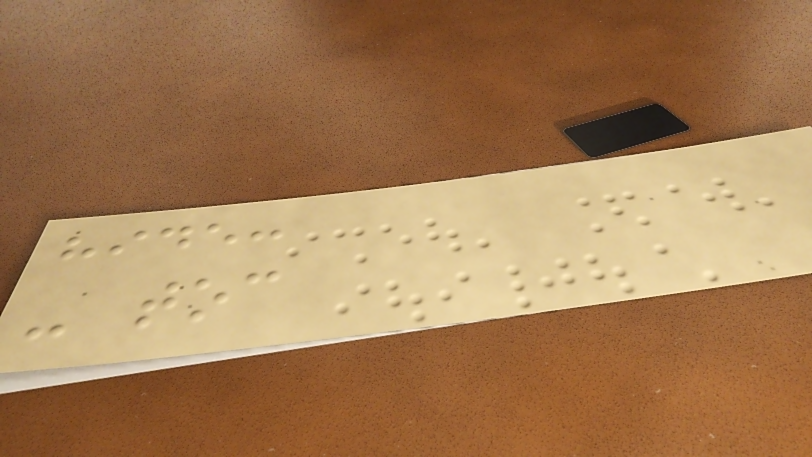hide:
- toc
